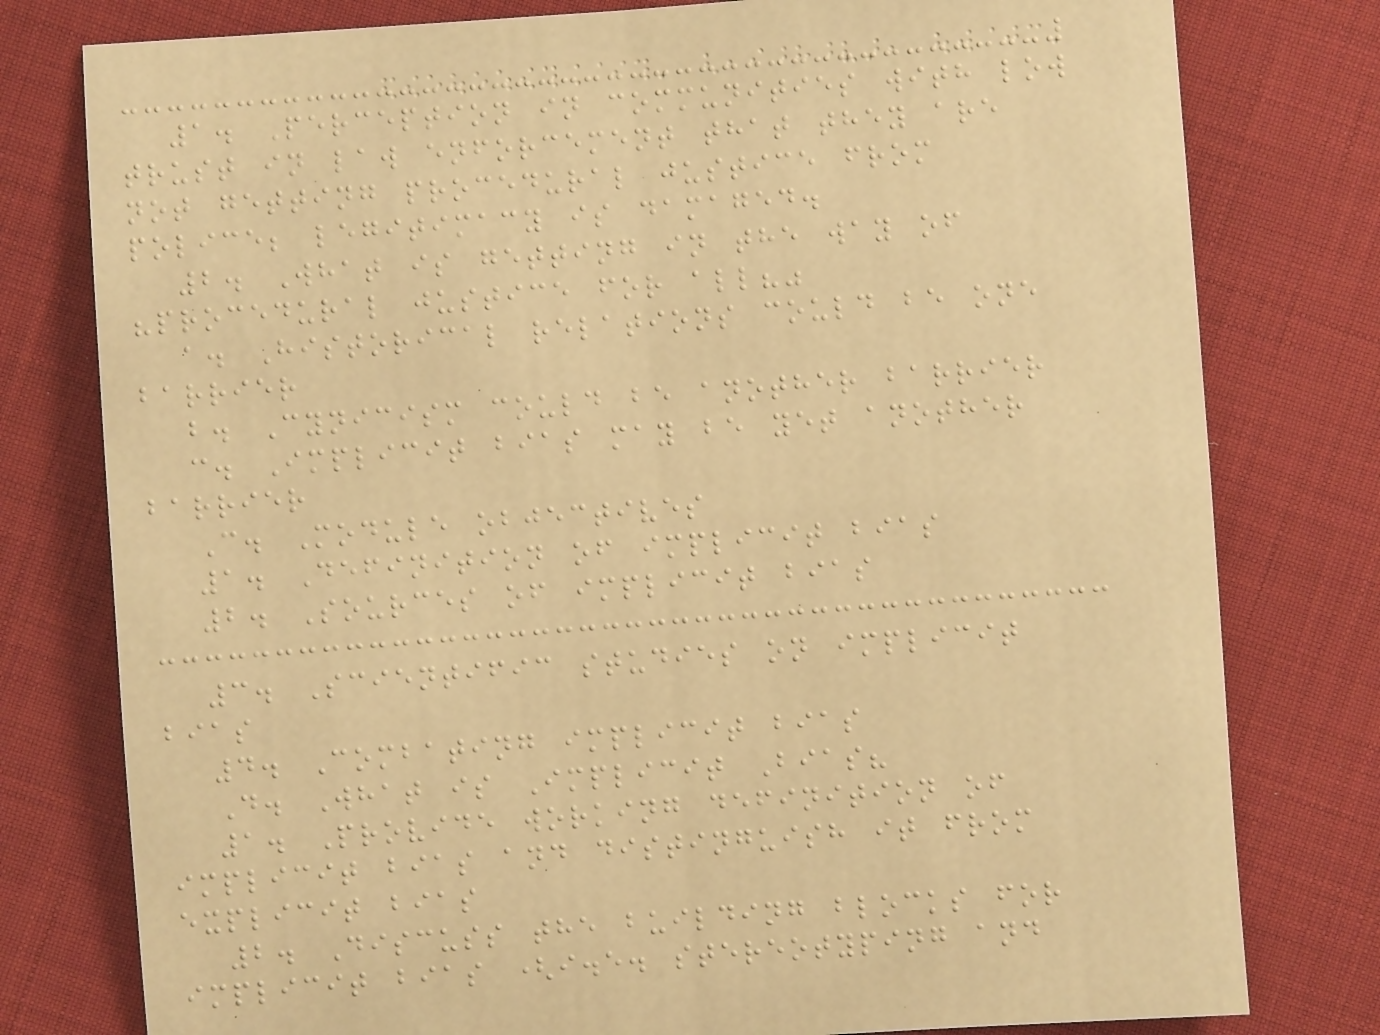1. Perception in communities with low
trust in law enforcement that they are
not getting procedural justice from
police; legitimacy is damaged.
2. What is getting in the way of
"procedural justice for all?"
a. Historical relations could be one
barrier
b. Cynicism could be another barrier
c. Implicit bias may be yet another
barrier
C. Module objectives
1. Definition of implicit bias
2. Sources of implicit bias
3. Scientific studies on implicit
bias
4. Combating implicit bias
D. What is Implicit Bias?
1. Provide working definition of
implicit bias and distinguish it from
explicit bias
2. Discuss the building blocks for
implicit bias (i.e. stereotyping and
